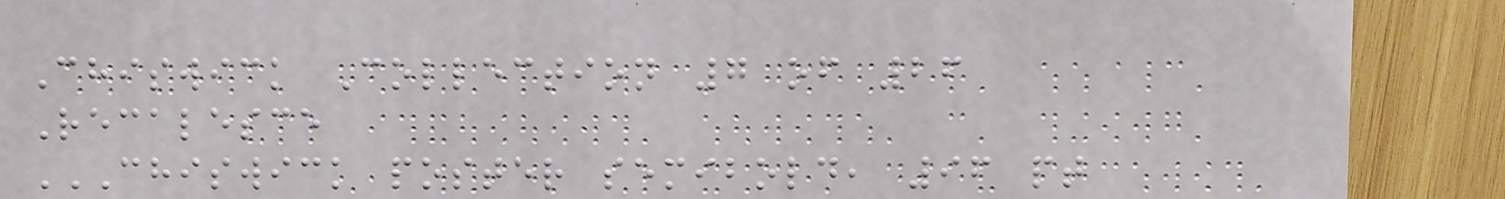Chiswick Collection 7 of 26
Recalesce
CHISWICK POSTER SEMIBOLD, 96 PT
